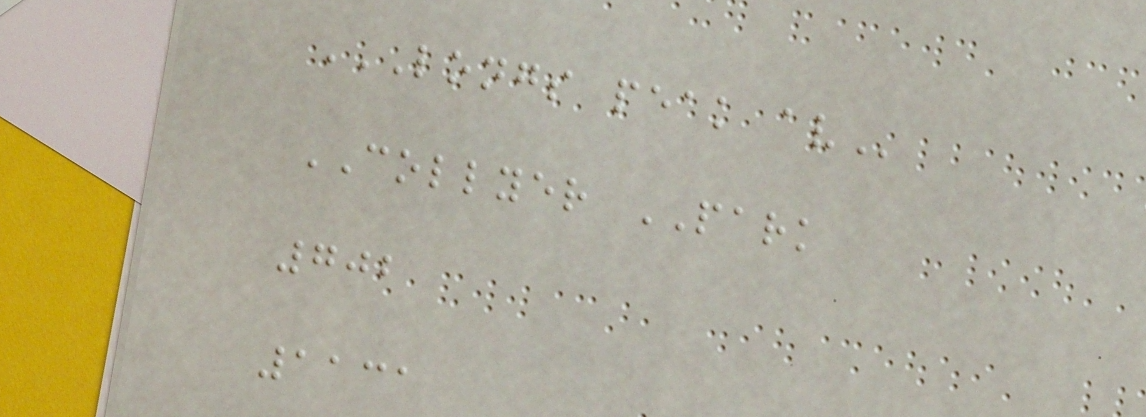LONGS PEAK AV
COLLYER PARK
702
1131
